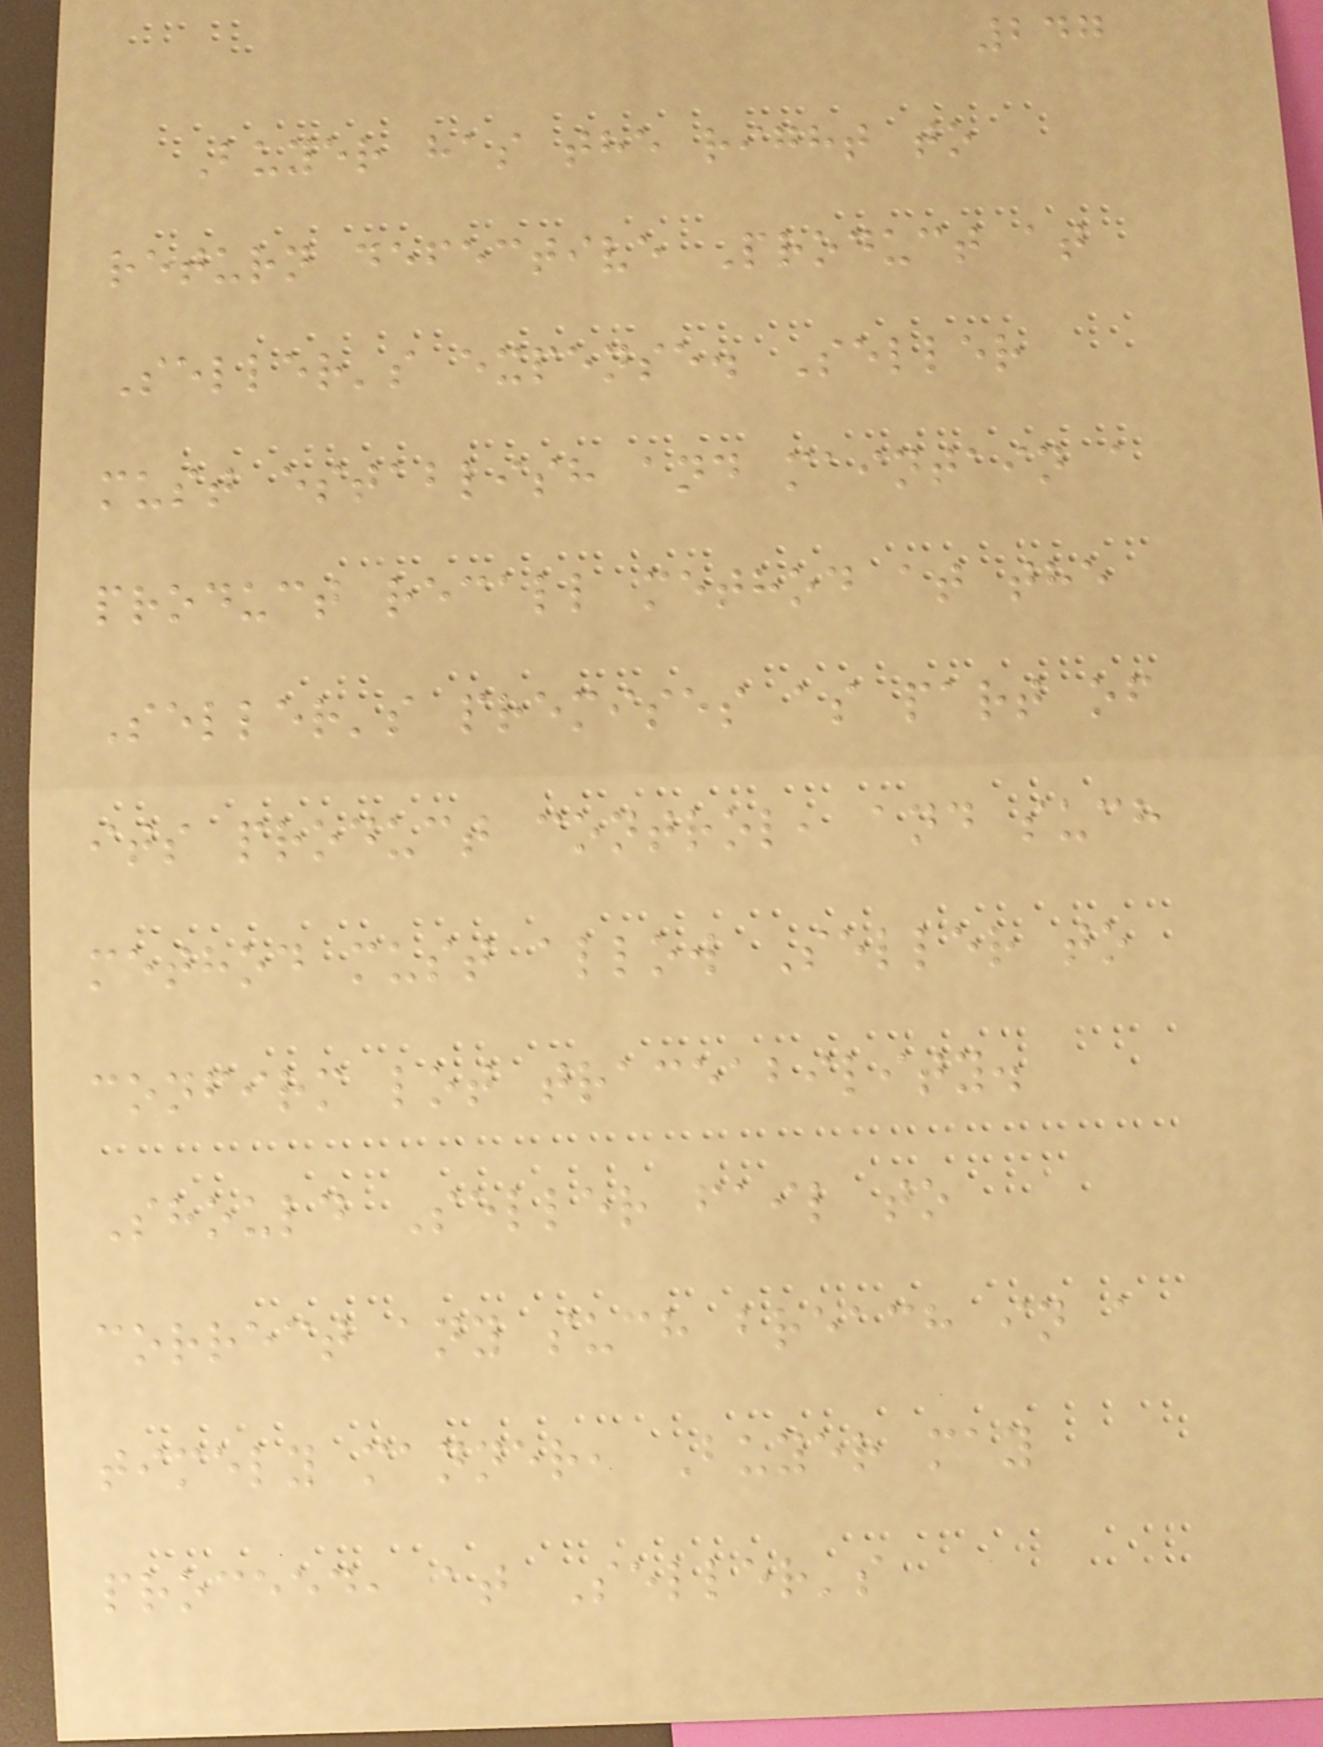247
Buyer has the right to
return defective Product at
Seller's expense. Seller
must establish and maintain a
product recall method at the
Seller's premises as part of
its product control, and such
method must allow Seller to
confirm lot traceability.
Should Seller fail to
correct any such breach in a
timely manner, Buyer may
proceed, at Seller's
